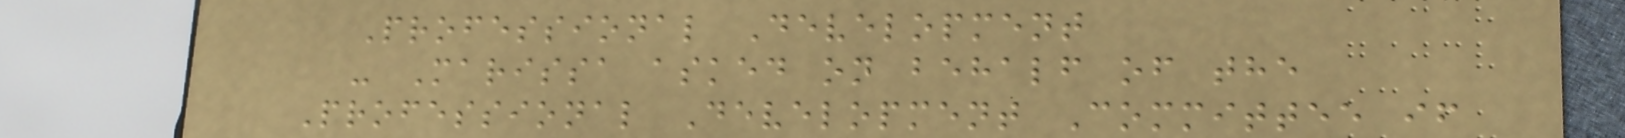Professional Development
- Marissa asked on behalf of the
Professional Development Committee if
